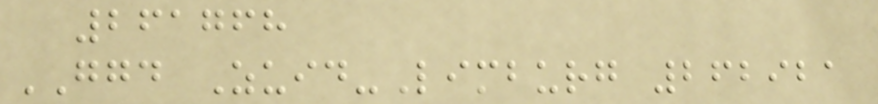261768
GGD Zuid-Limburg 262921
